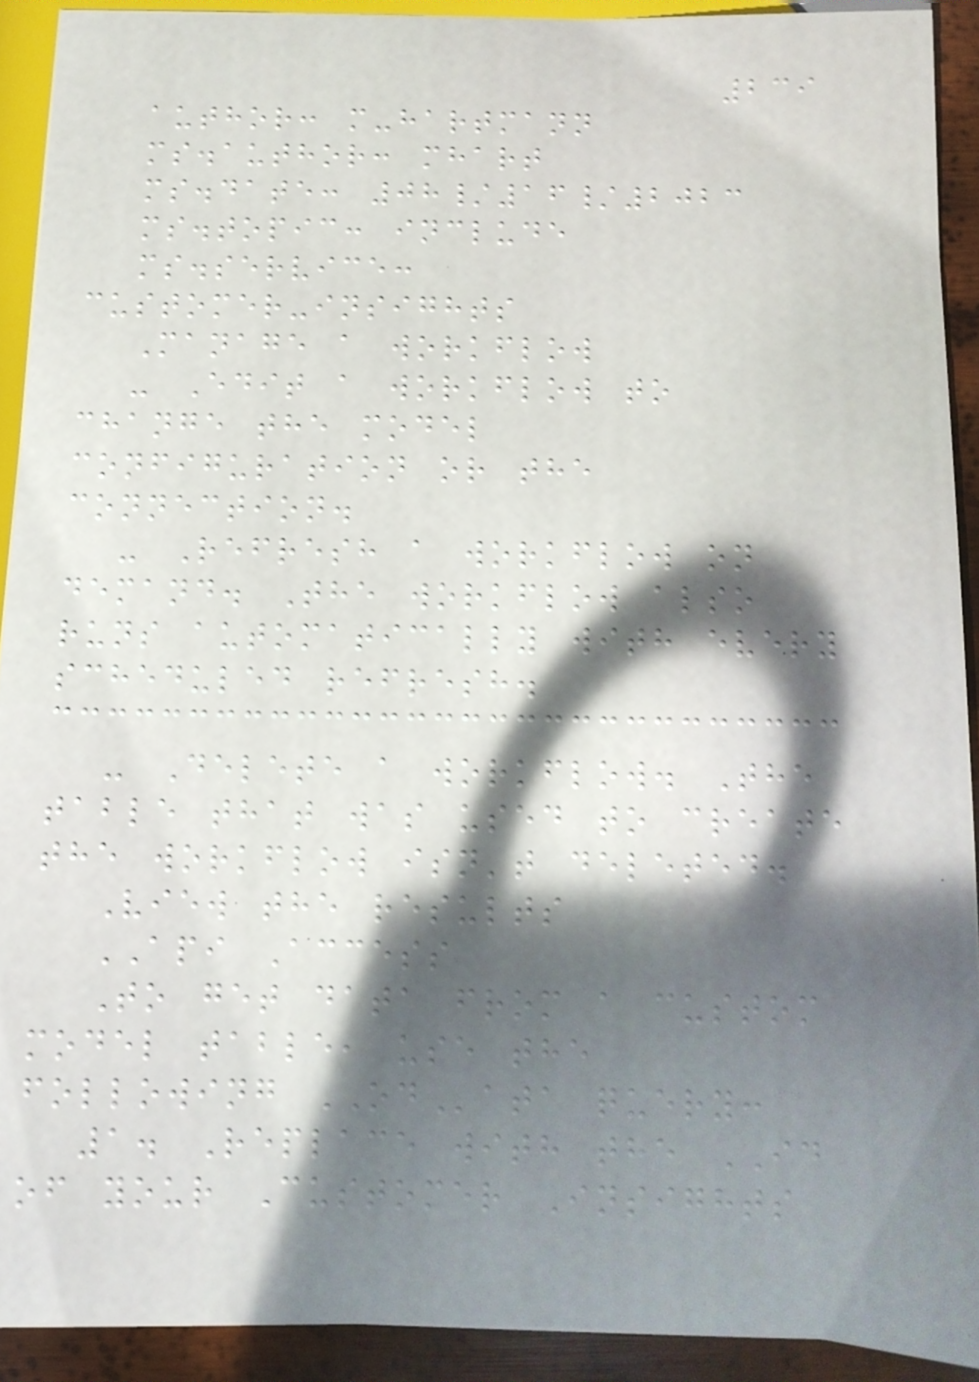239
author: m-hartmann
ms.author: mhart
ms.date: 08/16/2023
ms.topic: include
ms.service:
customer-insights
Manage a workflow
- Edit a workflow to
change the model
configuration or the
connection.
- Refresh a workflow on
demand. The workflow also
runs automatically with every
scheduled refresh.
- Delete a workflow. The
table that was used to create
the workflow isn't deleted.
View the results
API Access
To get data from a custom
model table, use the
following OData query:
1. Replace with the ID
of your Customer Insights
